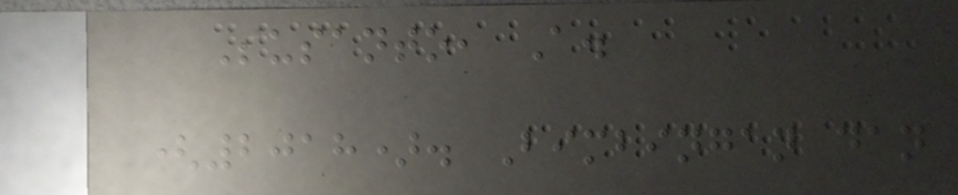Susanto, A.
(2018). Bimbingan dan
